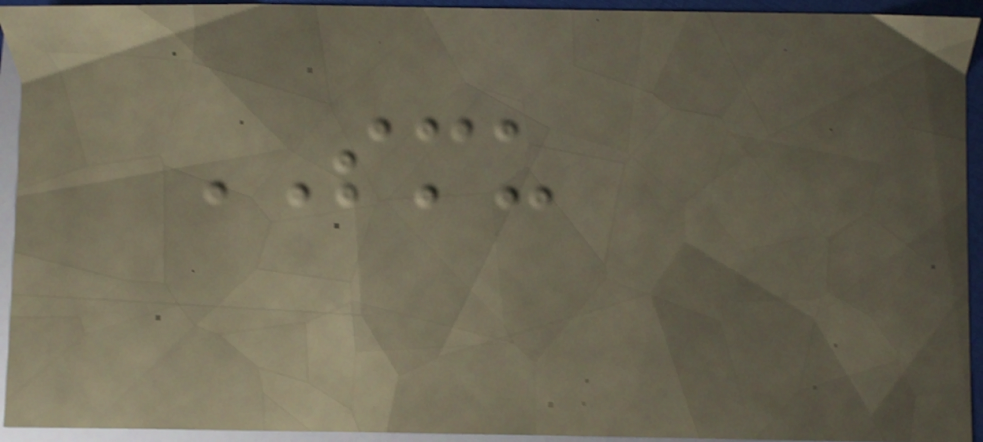SMU
